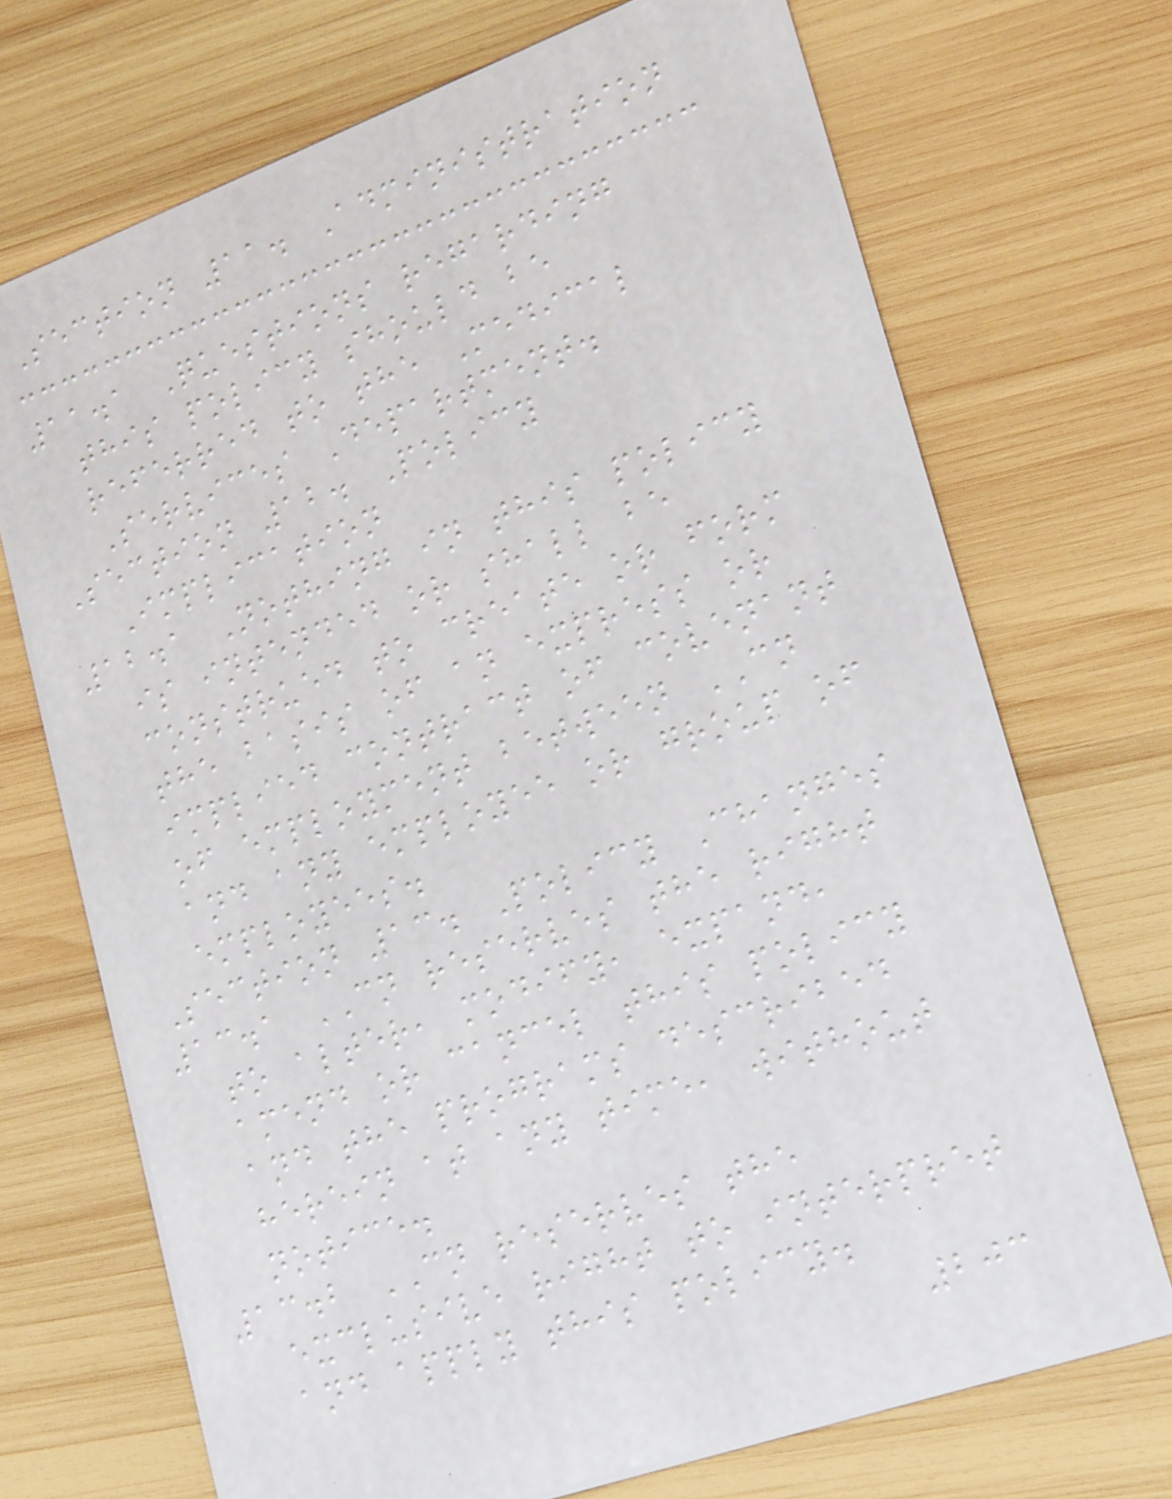Section 11. Administration
11.1 Questions regarding
this policy should be
referred to the Medical
Services Department.
Section 12. Policy
Implication
12.1 Nothing in this policy
is intended or shall be
construed to create or form
the basis of an express or
implied contract of covenant
of employment between CN
and any employee or group of
employees.
Section 13. Policy Changes
13.1 CN reserves the right
to alter, modify, expand,
amend or cancel this policy
and the programs described
herein at any time, without
notice.
13.2 CN reserves the
exclusive right to interpret
and apply this policy.
203
